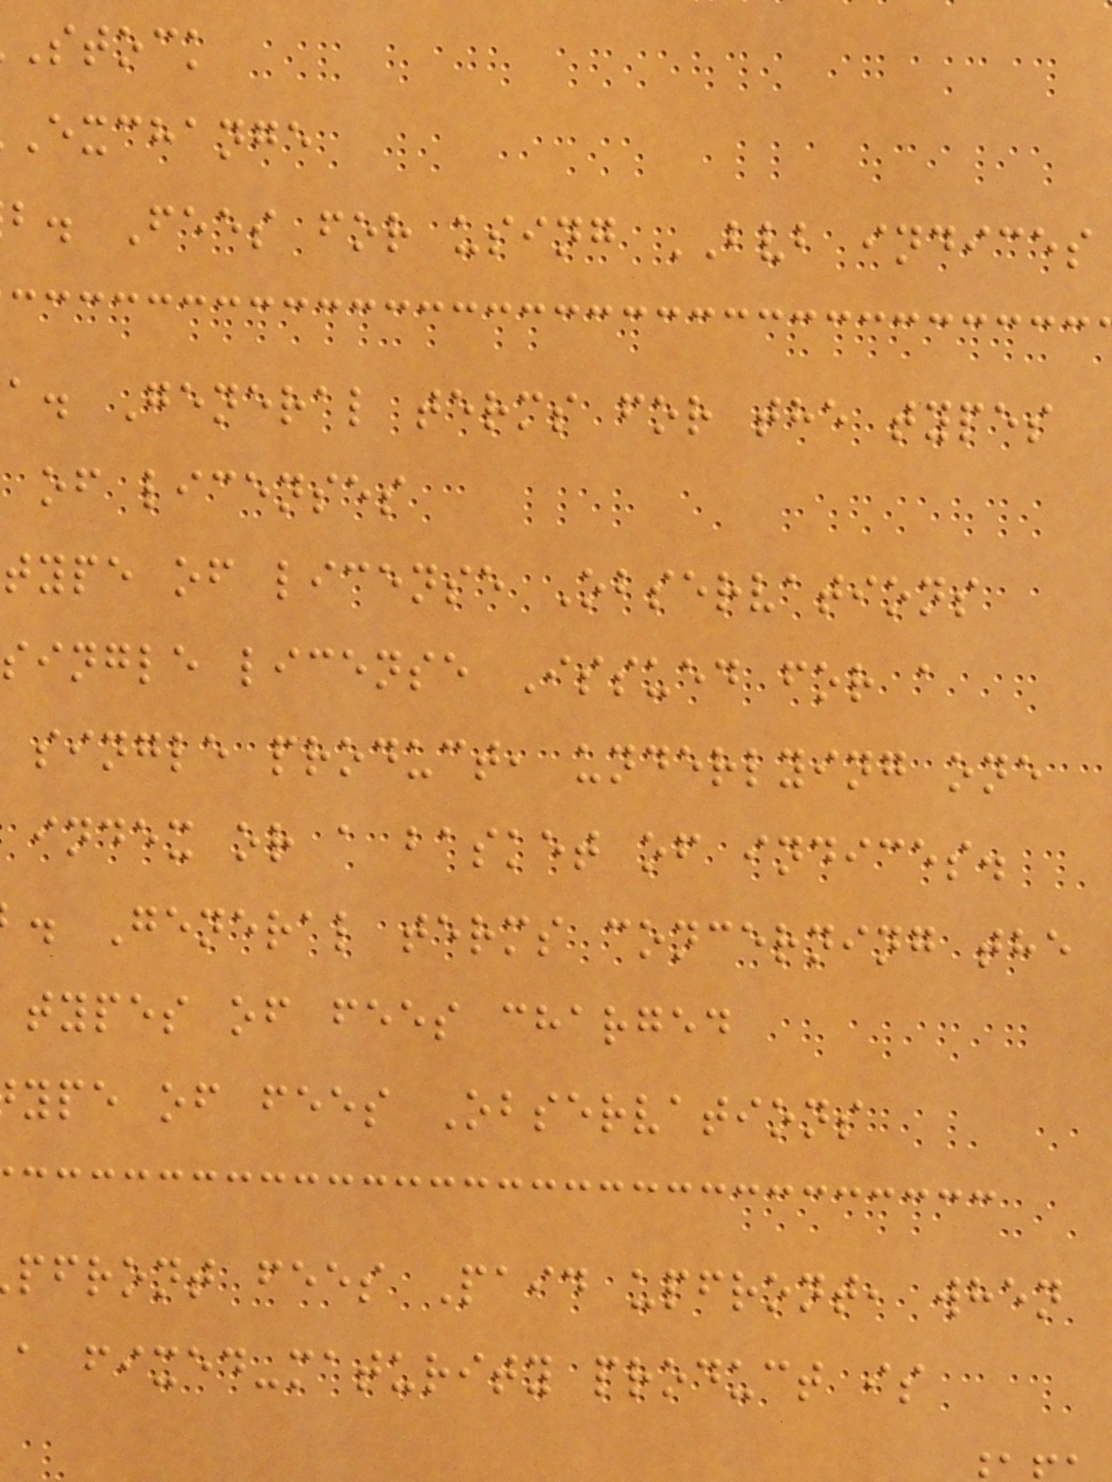stock
exchange
b. Fees for using BVB indices
a. General terms for the types
of licenses
type of license Observations
single license Issued for a
single product, underlying one
index or a basket of indices.
. General terms concerning the
types of fees charged
ype of fees Observations
pfront fees Paid upfront, when
a fixed-maturity product is
